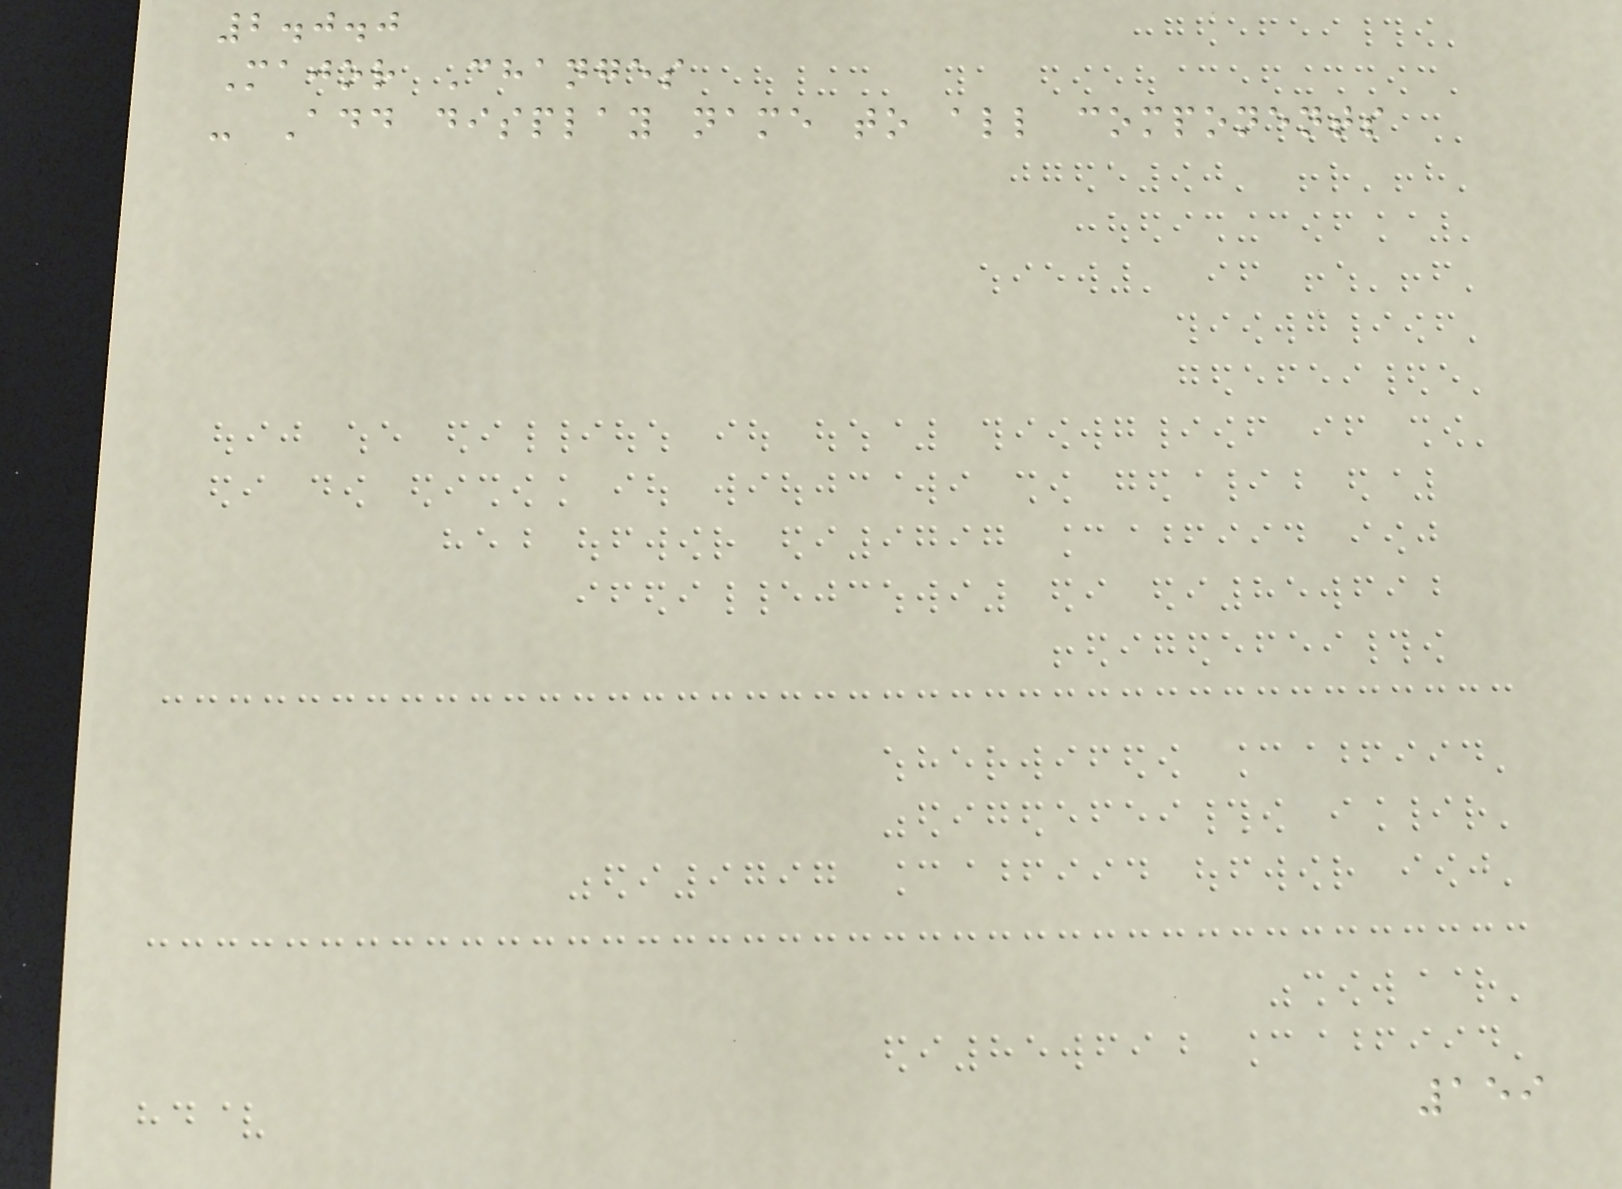2.0.0
Major Changes
- Add display name to all components
159
